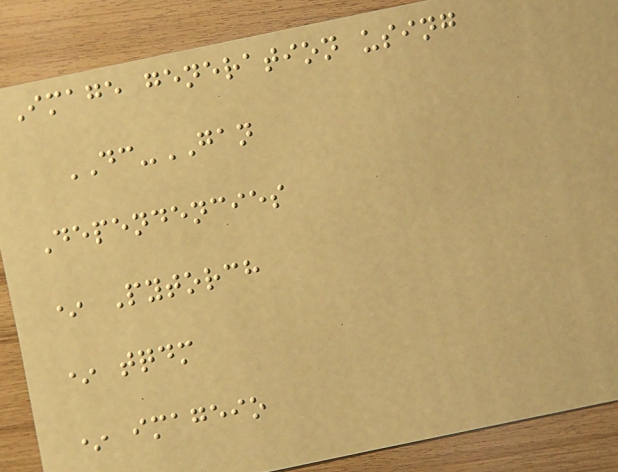Image generation using
DC-GAN
Dependencies
* Pytorch
* tqdm
* imageio
